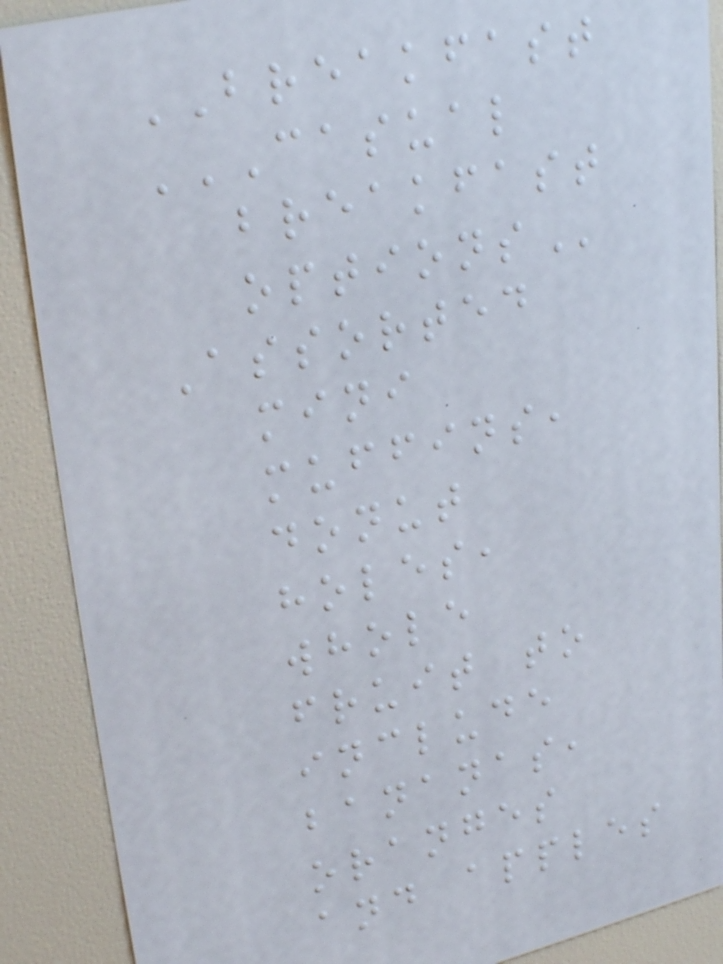BREAKFAST
CASUAL
BREAKFAST
OPTIONS
Assorted
mini
muffins,
donut
holes,
whole
fruit to
include
bananas,
oranges
and apples
